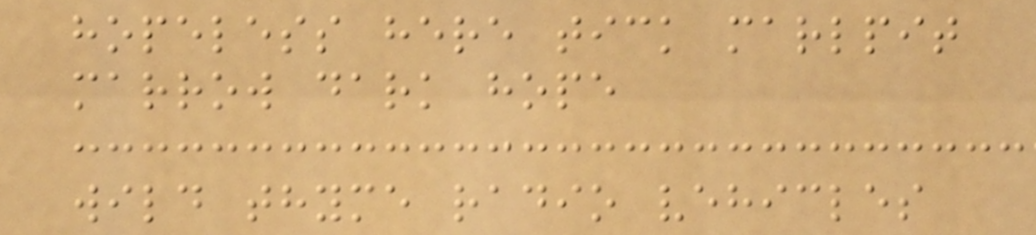hopeless here tick marlpit
marrow dark hope
wild thyme radio vehicles
